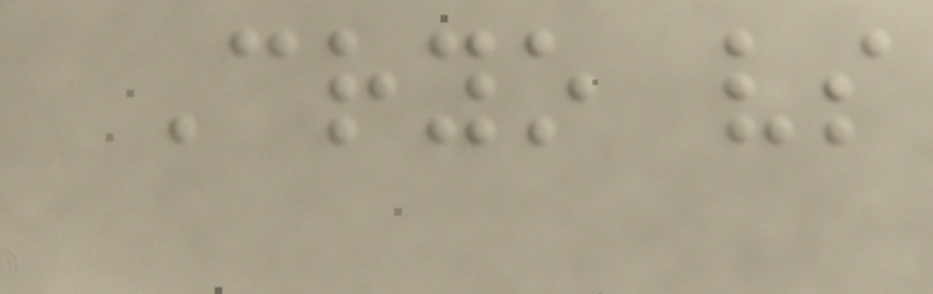Cryo vs
